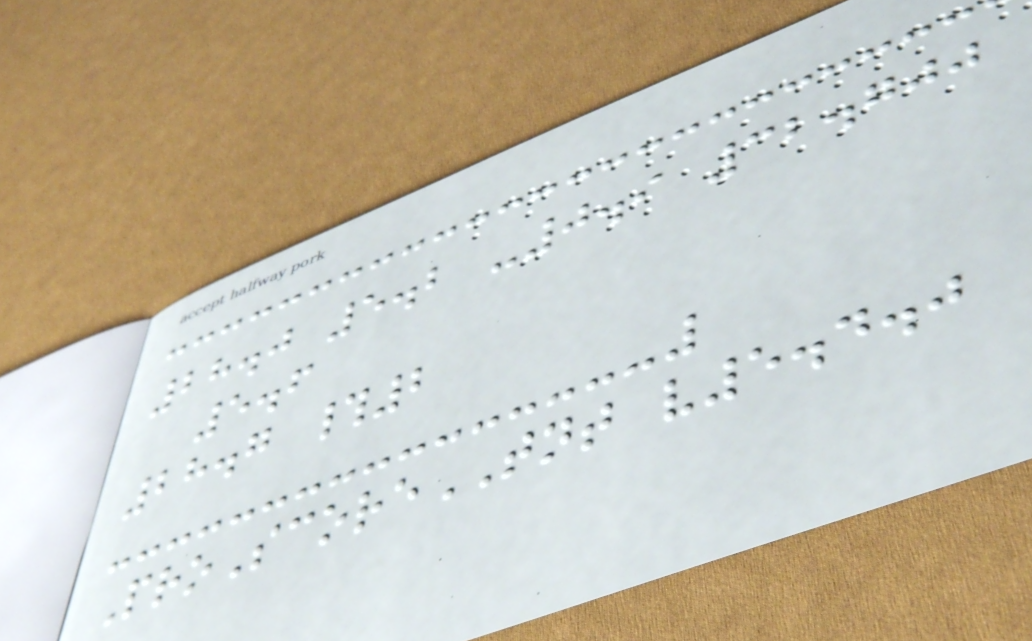28.0 5.2 -0.9 32.700
5.6
28.7 #2
ProScoreTNT v5.4.0
